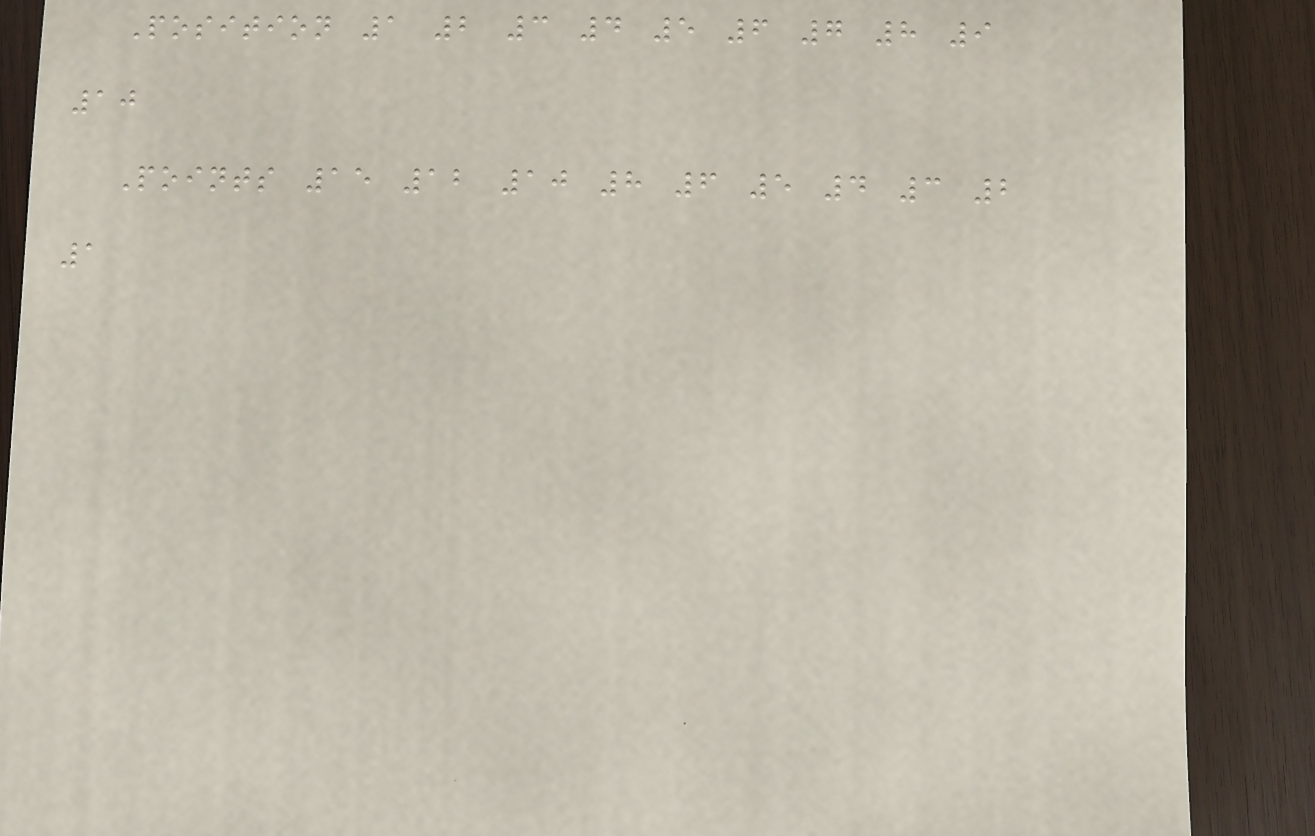Position 1 2 3 4 5 6 7 8 9
10
Points 15 12 10 8 6 5 4 3 2
1
